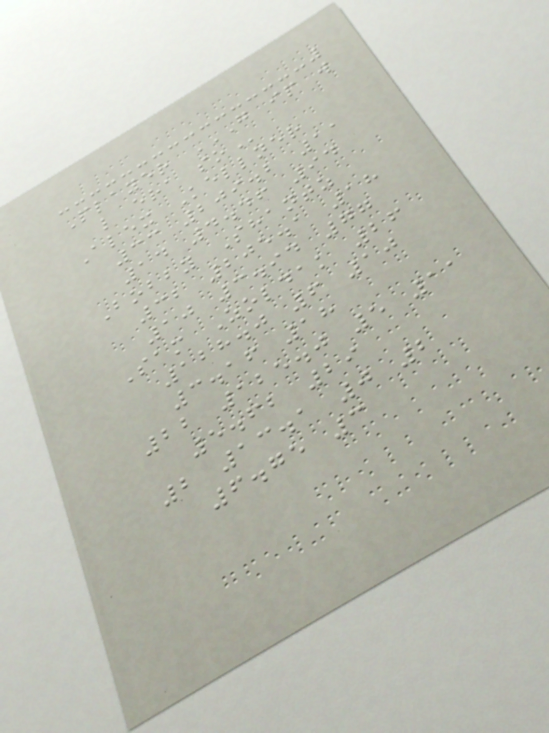Player G IP W
L ERA SO
Alex Kellner
33 209.2 11
14 4.46 94
Bobby Shantz
32 205.1 18
10 3.94 77
Sam Zoldak 26
128.0 6 10
3.16 18
22 125.0 5 11
5.62 29
2 13.1 0 2
6.75 3
